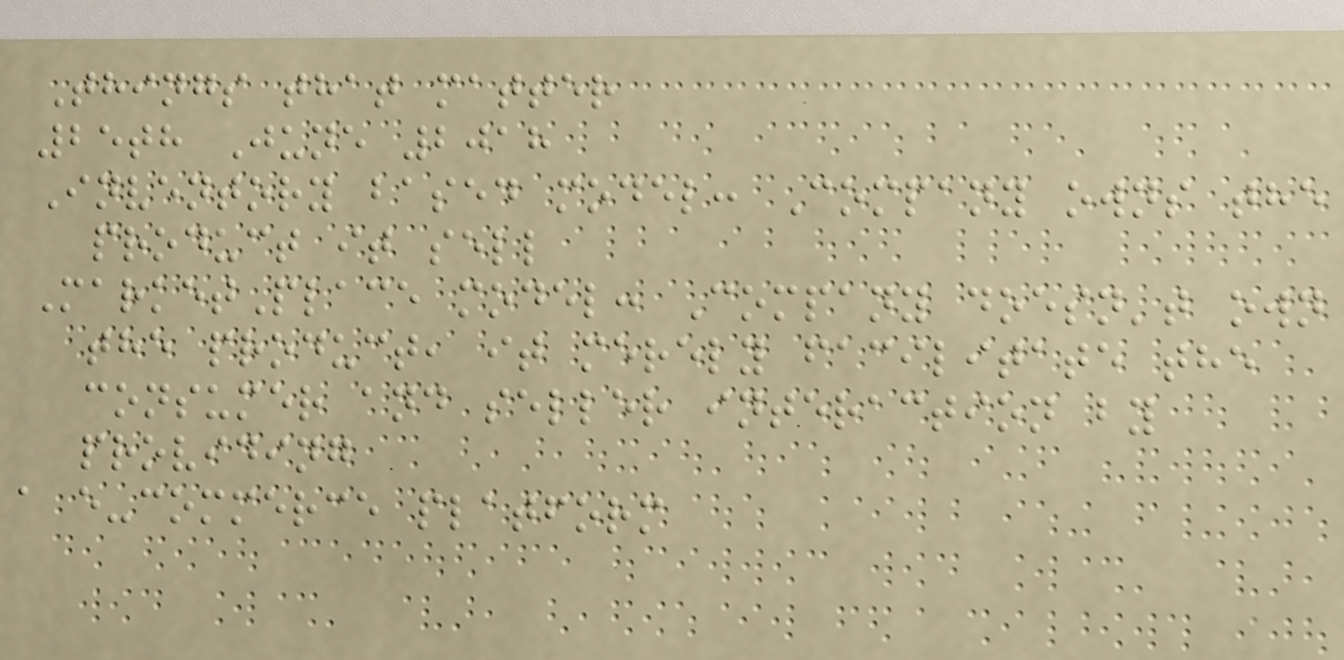Things that matter
25th June 2018
Inventory based model: Company owns the
product it sell
MarketPlace model: Company doesn't own
the product, it merely facilitate the
consumer and seller interaction by
providing
a e-commerce platform
